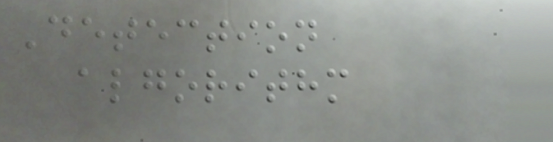Detection
algorithm
